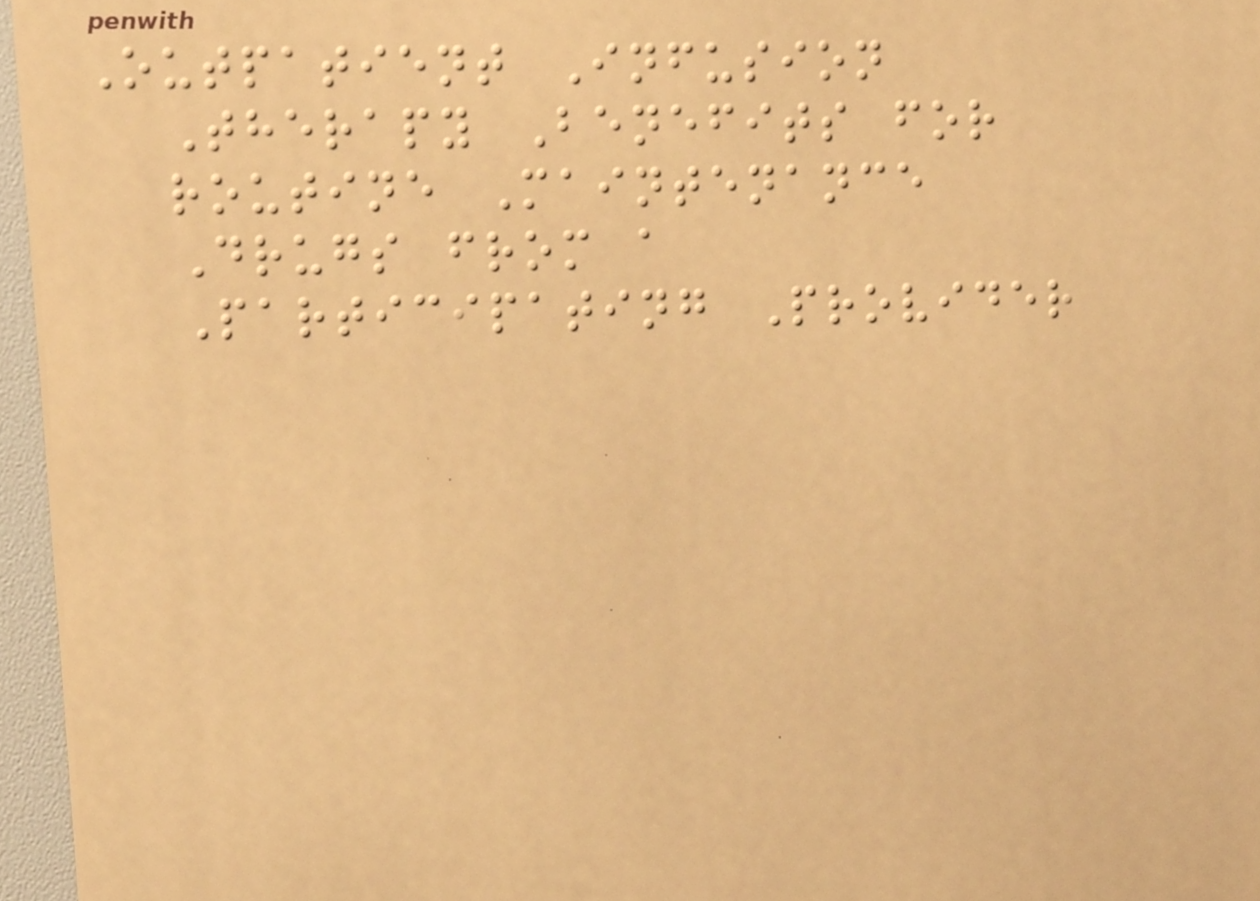Outpatient Infusion
Therapy Benefits for
routine Maintenance
Drugs from a
Participating Provider
